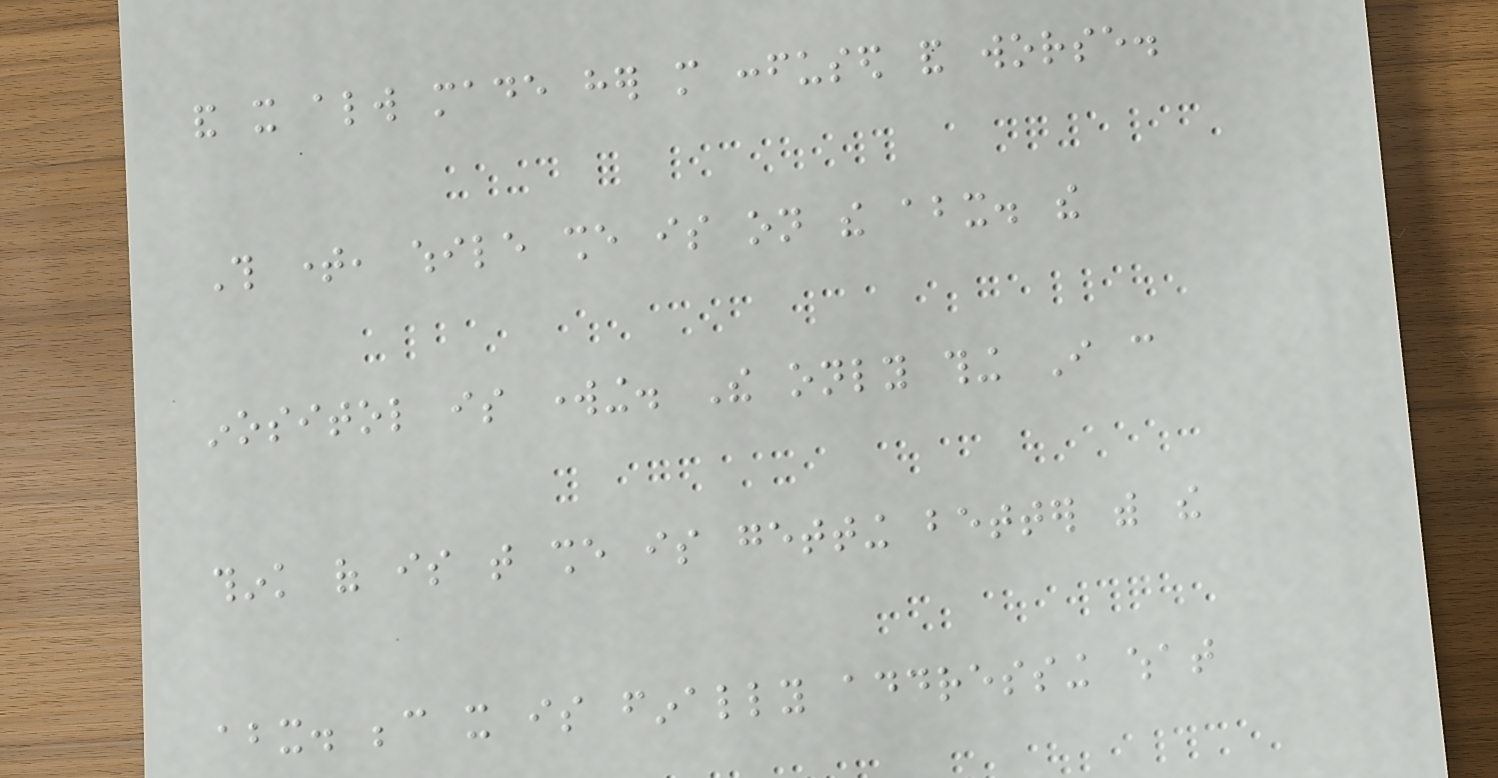and it always made her more confused and worse.
This time, while she is on the abx. the
inositol is working. The only thing I can
think of is that she is getting better with the
abx. because it is finally addressing what
